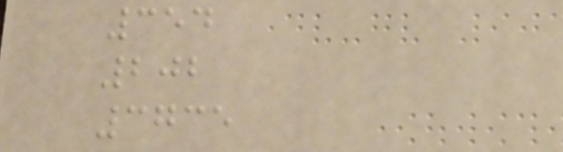354
202
3735
